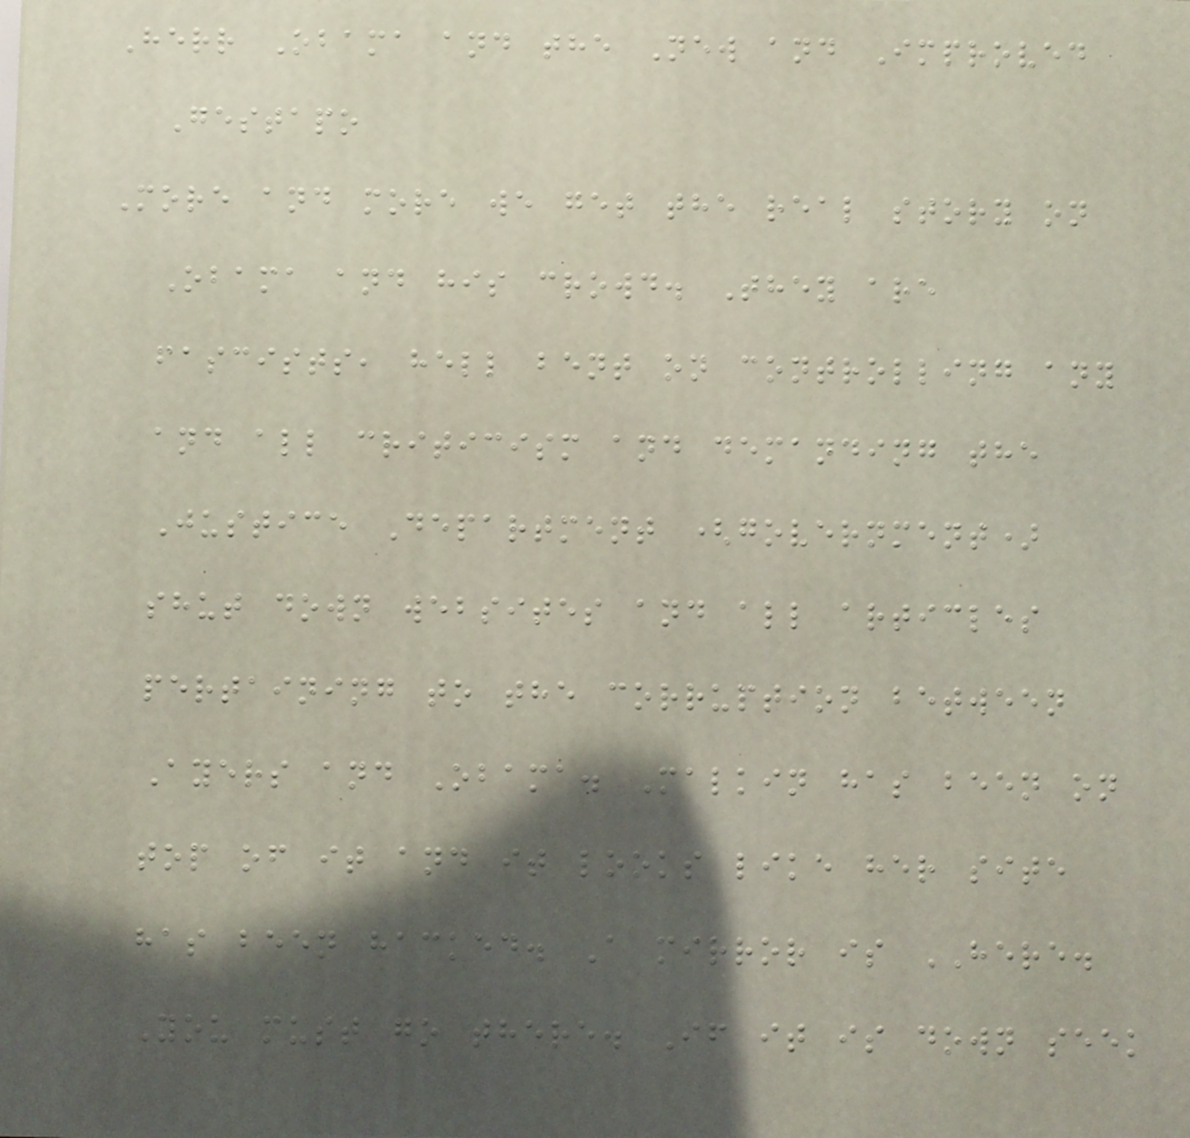Herr Obama and the New and Improved
Gestapo
More and more we get the real story on
Obama and his crowd. They are
fascists, hell bent on controlling any
and all criticism and demanding the
Justice Department (government)
shut down websites and all articles
pertaining to the corruption between
Ayers and Obama. Malkin has been on
top of it and it looks like her site
has been hacked. A mirror is HERE.
You must go there. If it is down seek
